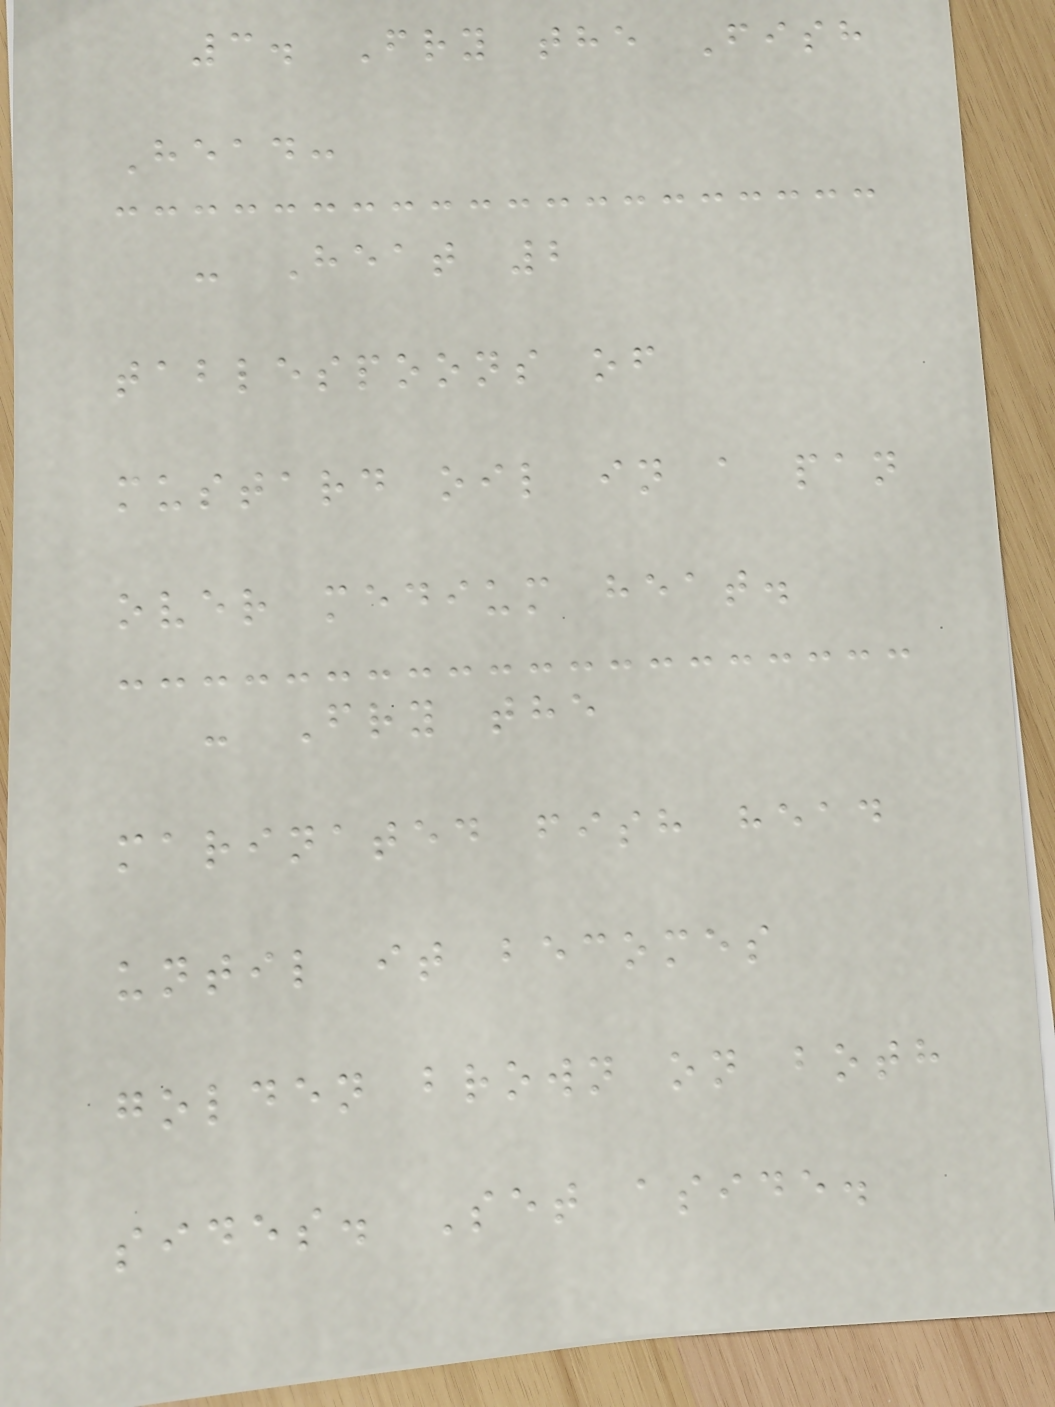3. Fry the Fish
Head:
- Heat 2
tablespoons of
mustard oil in a pan
over medium heat.
- Fry the
marinated fish head
until it becomes
golden brown on both
sides. Set aside.
